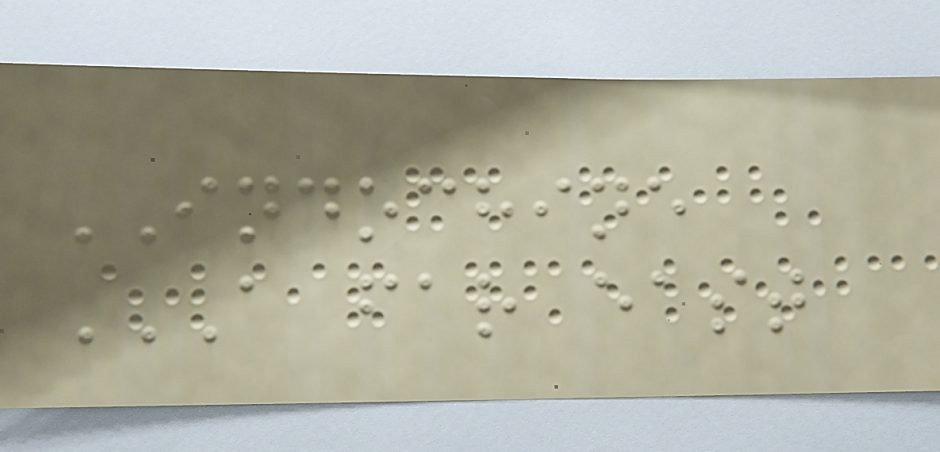INDOCHINE
A FAR EAST
